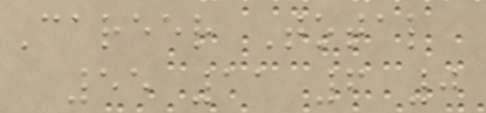Career Total
55 11 6 0
